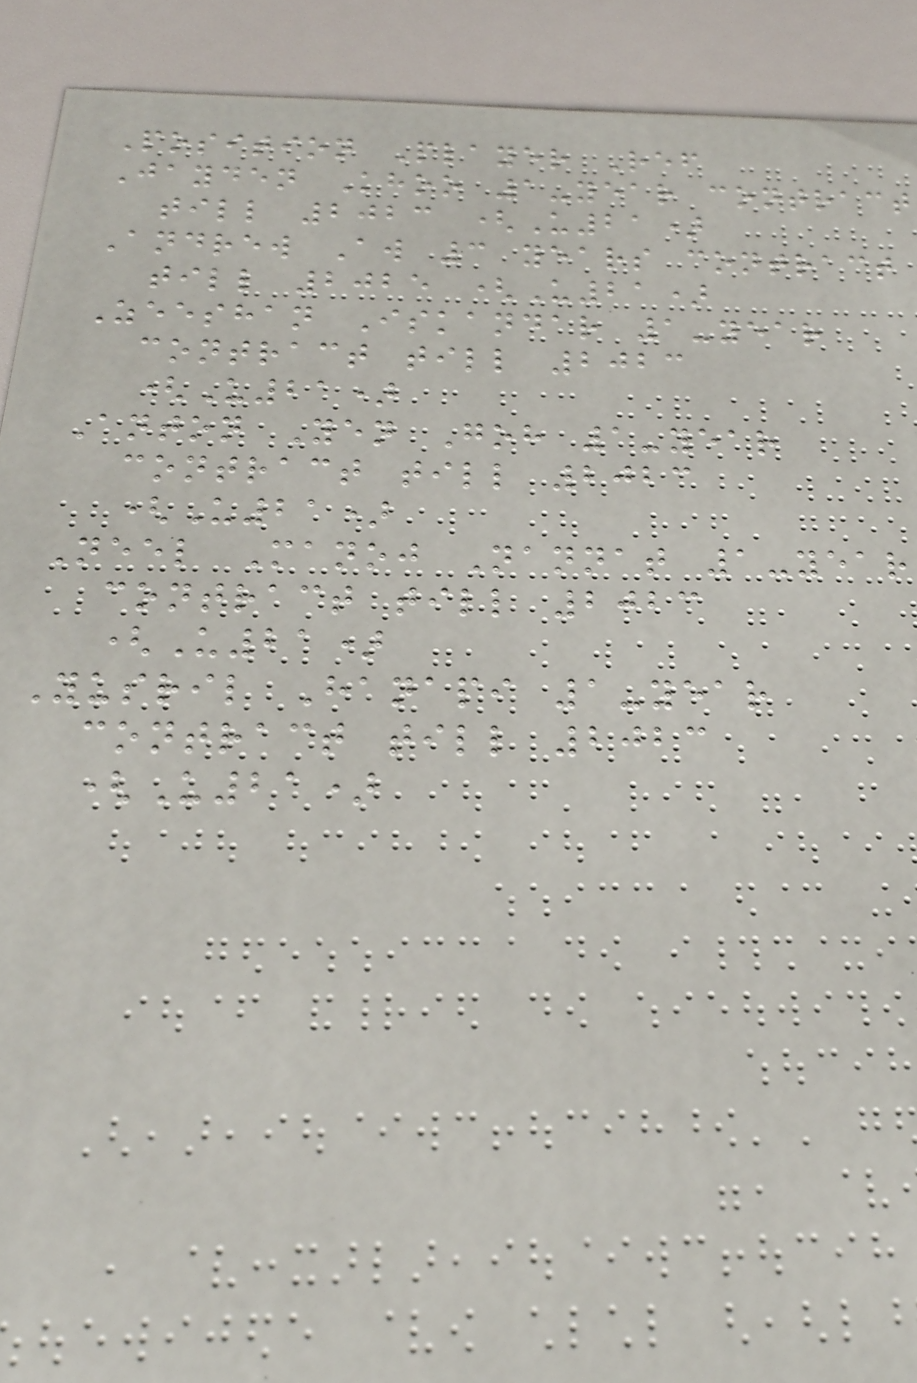Position Player Ref
Jayden Khoo 1-year contract
till 2023 (U21)
Andrew Aw 3 years contract
till 2025 (U21)
Zeeshan Iskandar 1-year
contract till 2023
(U21)
Anton Yen Goh 1-year
contract till 2023
(U21)
Neel Manoj Nannat 1-year
contract till 2023
(U21)
Yusril Hanapi 1-year
contract till 2023
(U21)
